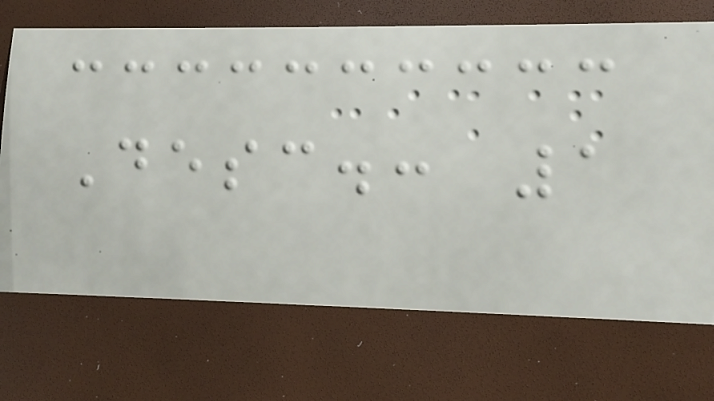Desc.: 1
